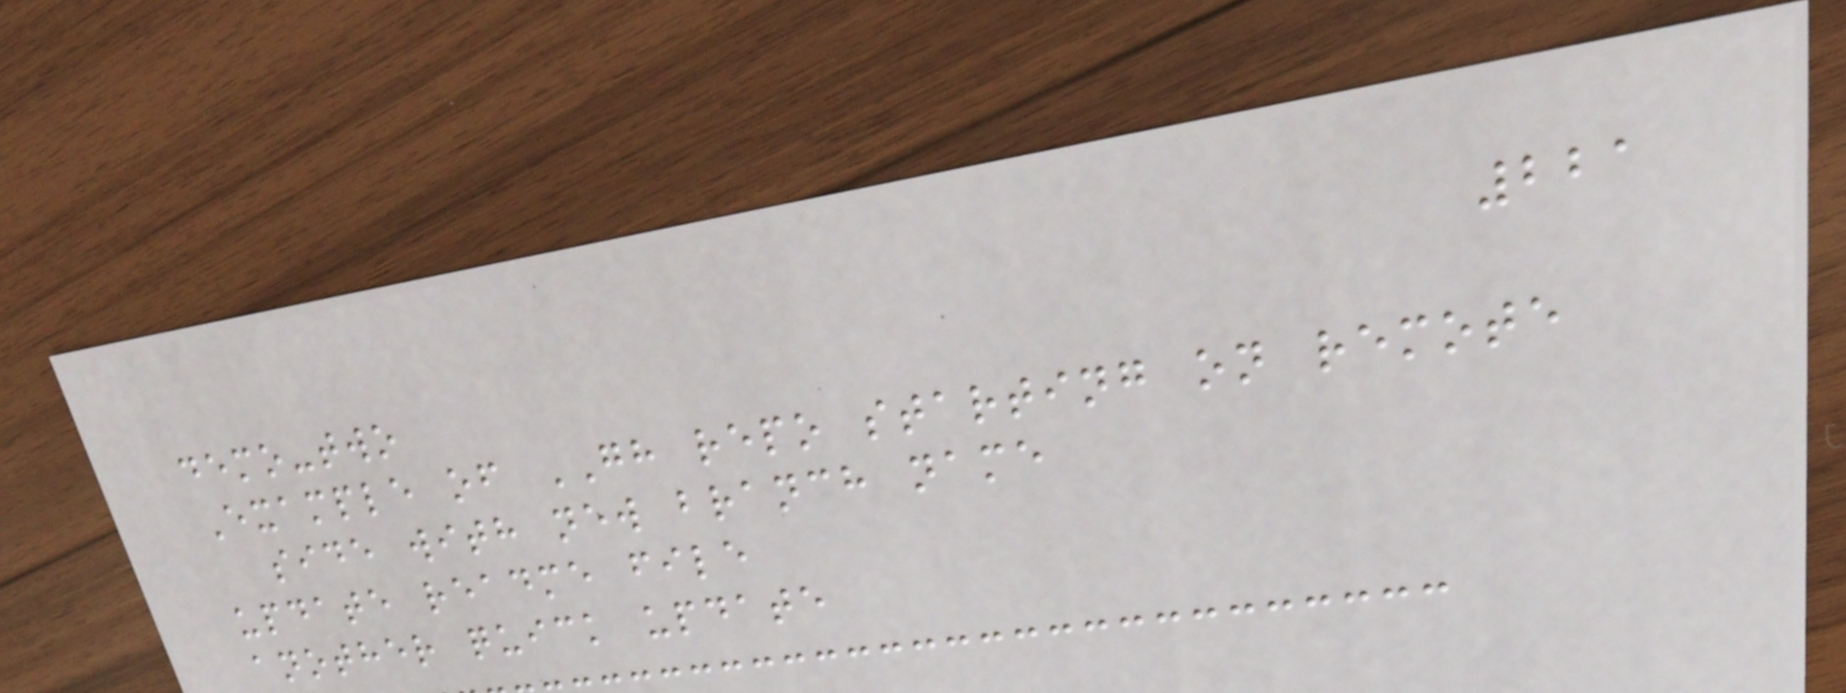221
demo-two
Example of GH repo starting on remote
side with new branch name
update readme file
another quick update
